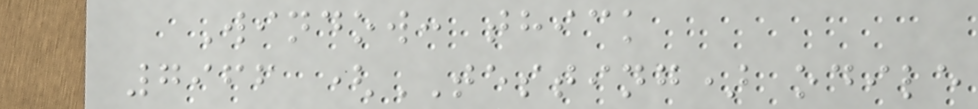Window: thick
7966 (TESTING) odile
